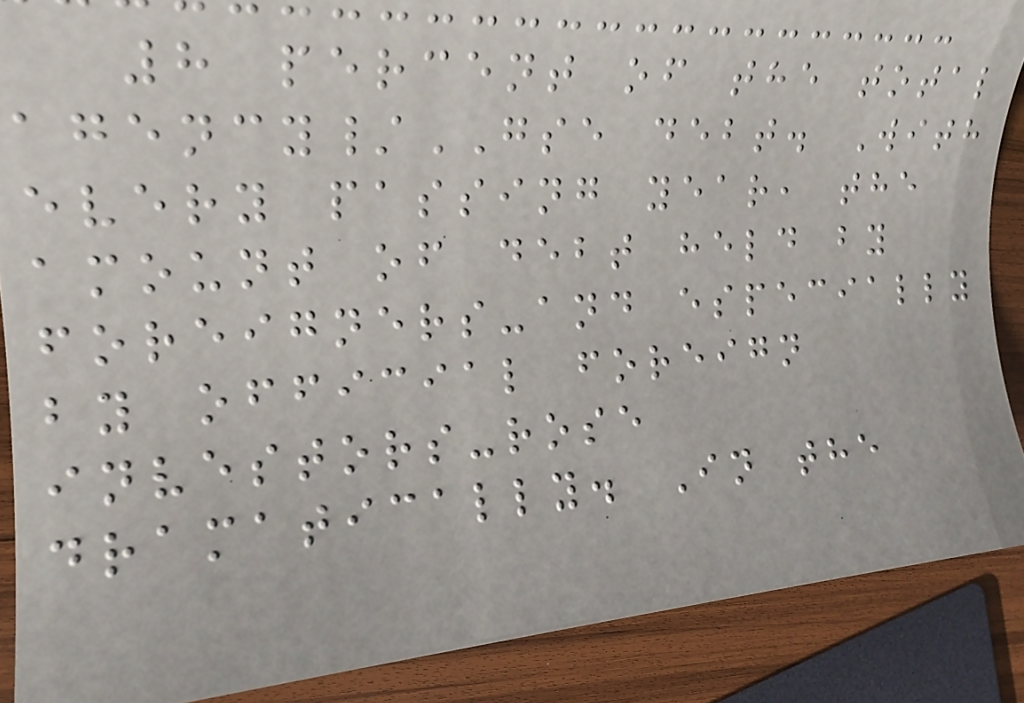8 percent of the total
agency/GSE debt. With
every passing year, the
amount of debt held by
foreigners-and especially
by official foreign
investors-rose
dramatically. In the
